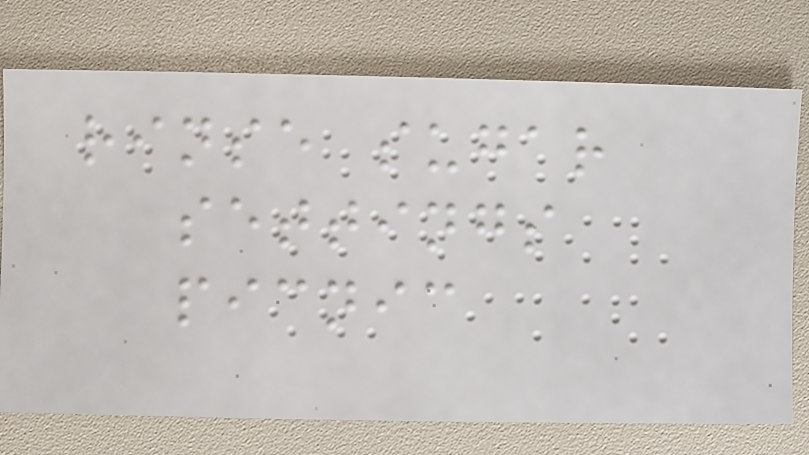rinse sugar
settings
picnic
